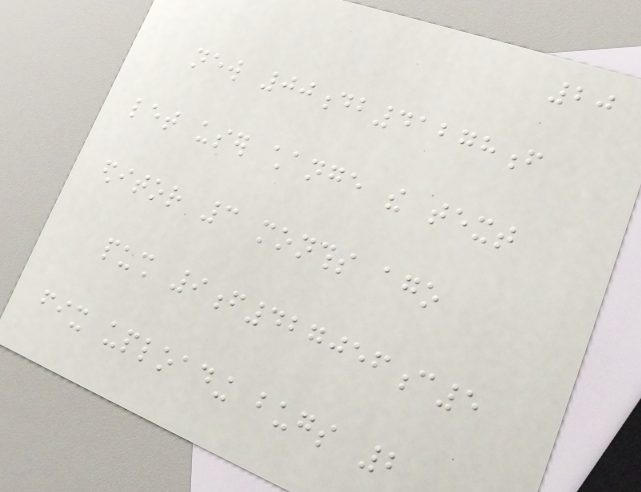20
new 00db41278f
let user change the text
editor 3 months ago
push 9f427056c5
fix uploading bugs 2
